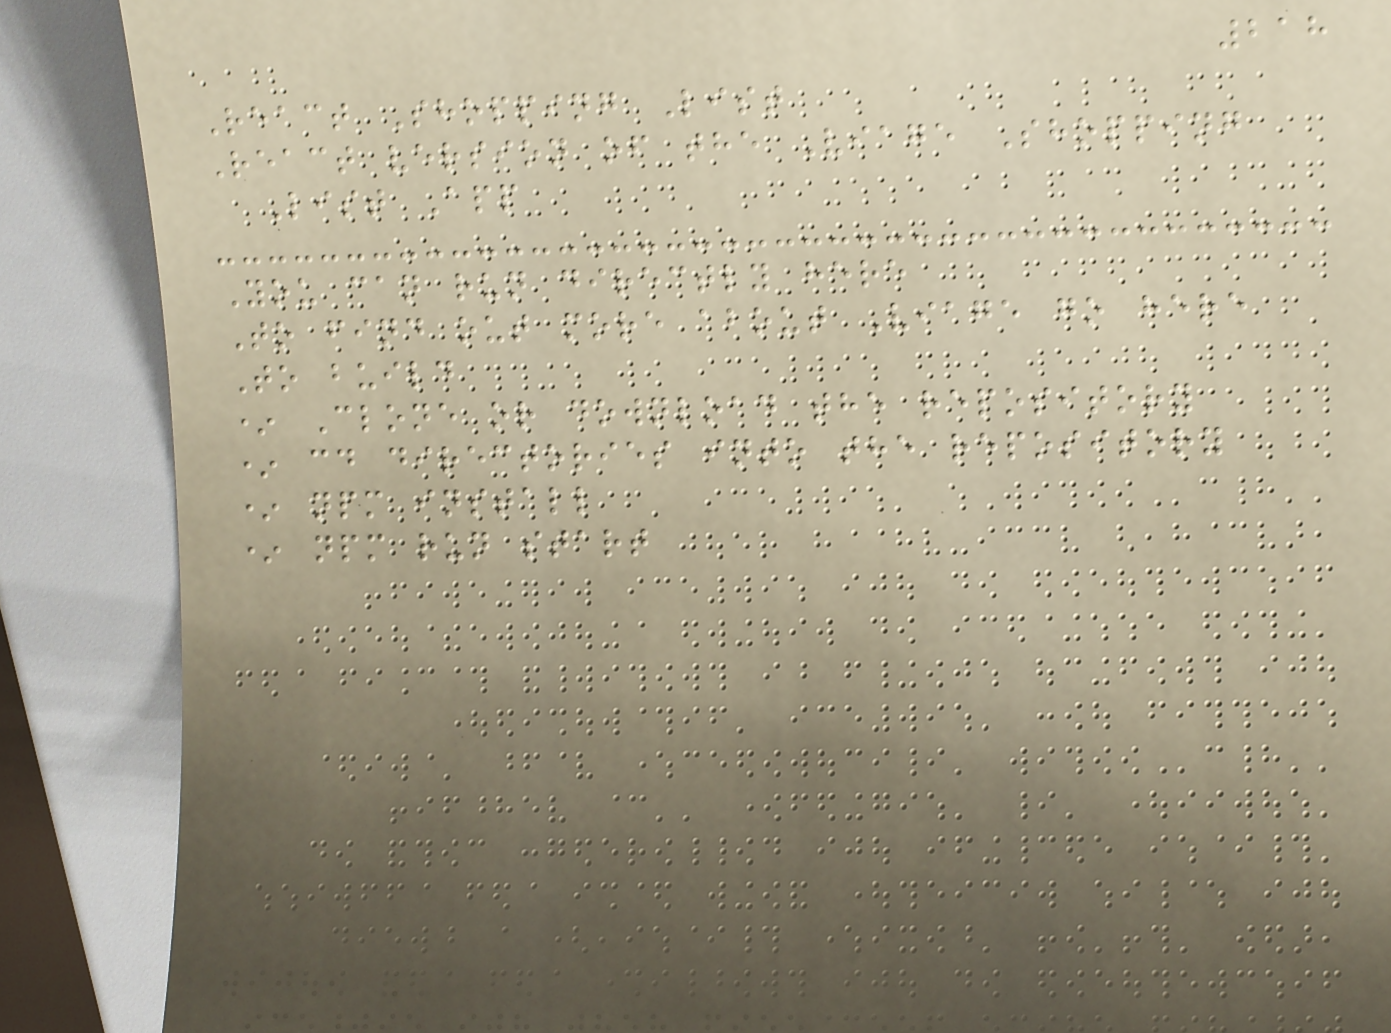218
React Shopping List
React version of the Viage Shopping
List App
You can run directly here
To find out more about Viage go here
To build
* Clone or download the repository
* cd directories into the repository
* npm install
* npm run start
